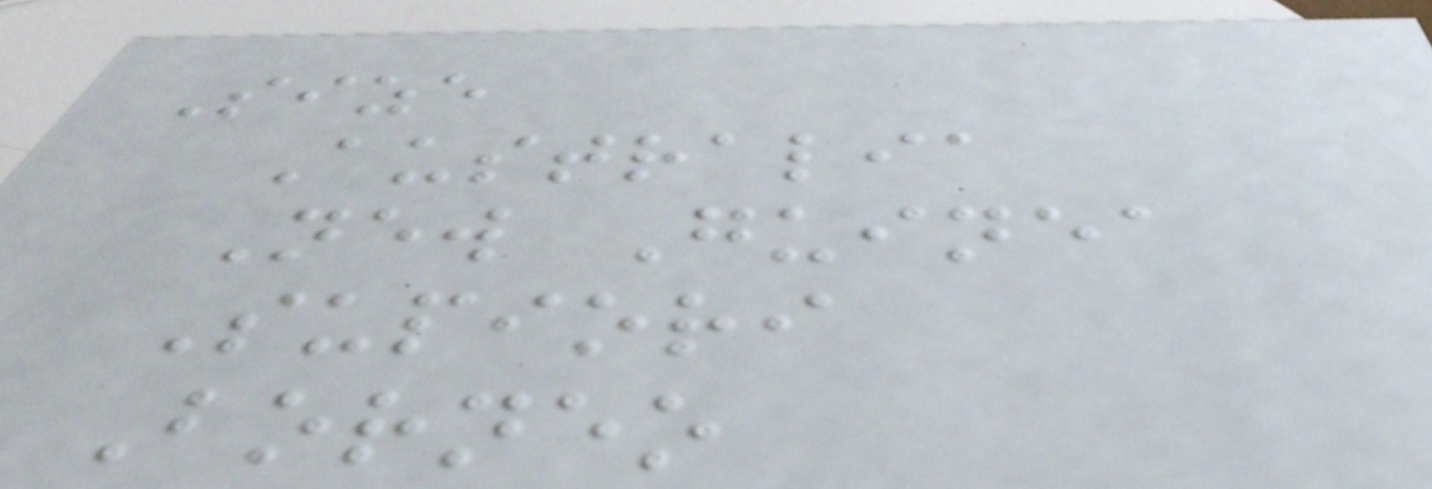Size
Australia
New Guinea
Supiori
Borneo
